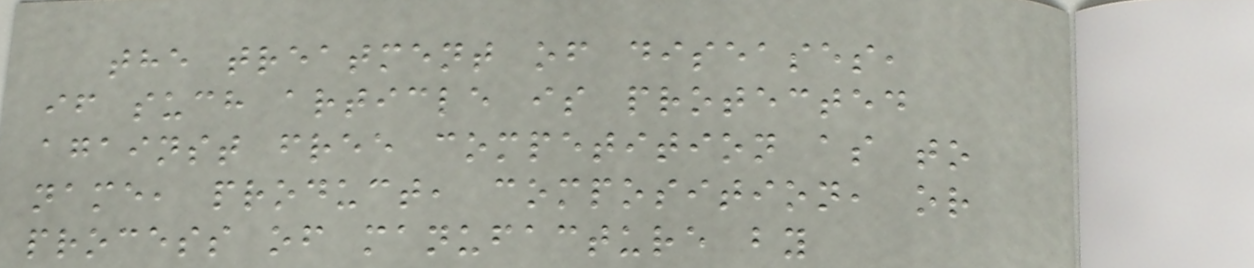the treatment of diseases,
if such article is protected
against free competition as to
name, product, composition, or
process of manufacture by
